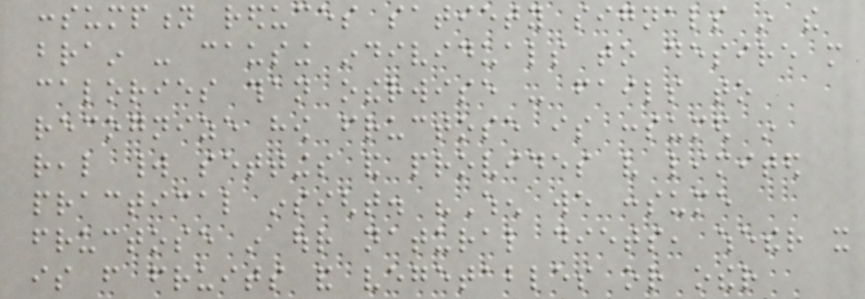consumption reduces satiety signals in the
brain - causing individuals to desire more
calories than otherwise - fails to
recognize how fructose is consumed in
real world settings and provides very limited
practical insight. "When we consume
fructose in our natural diets, whether it
is from fruits and vegetables or other
